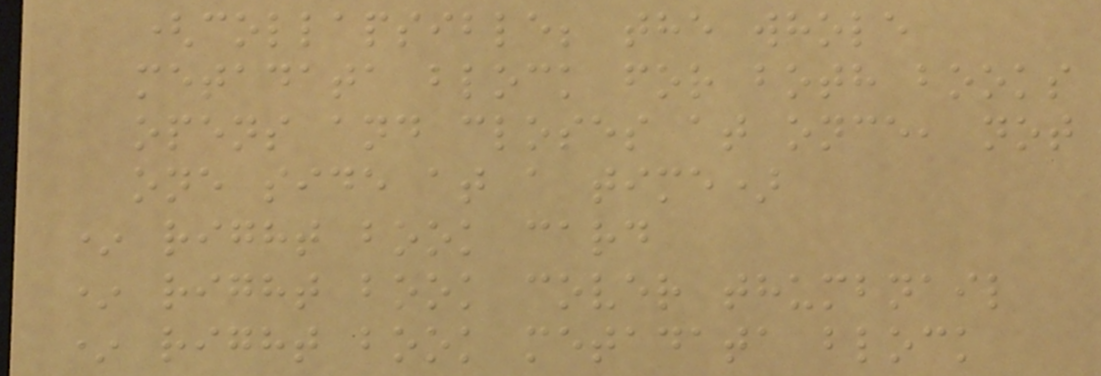(collapsible; the whole
metadata block for both books
opens and closes at once, not
one side at a time)
* right book card
* right book cover thumbnail
* right book metadata block
